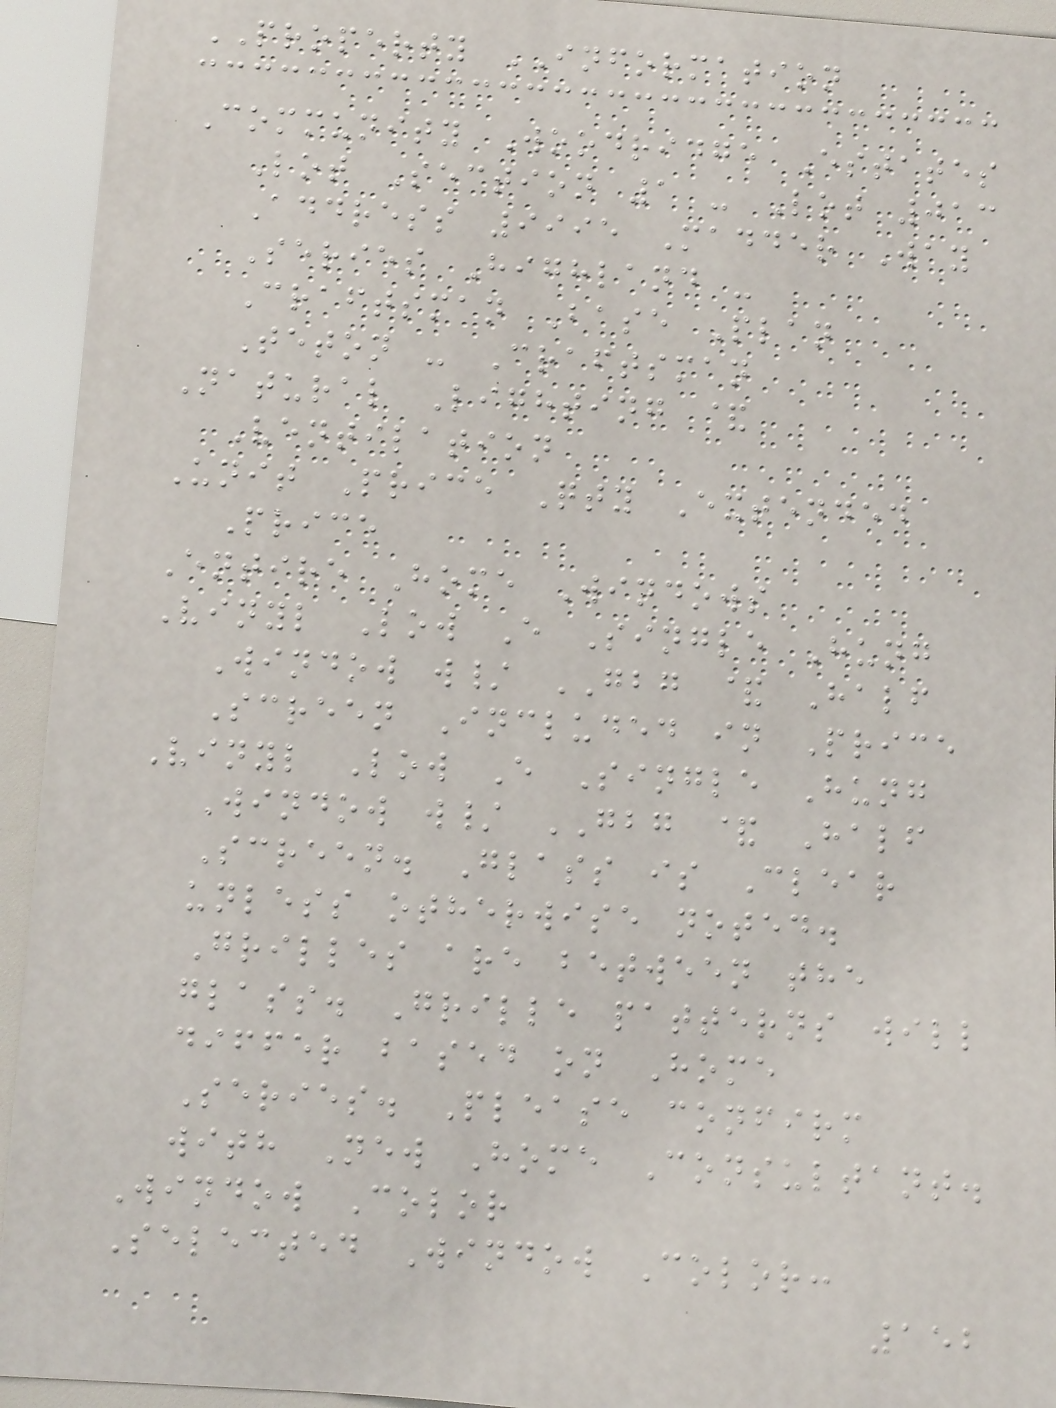PROPERTY INFORMATION
Community Woodridge Estates
Lot Section 1 - Lot 013
Address 9995 Madder Way
Series Highland -
Craftsman Base Plan
Teton - Craftsman
Natural Lighting &
Ventilation
Unit Price Qty Extended
Price
Entire Home Windows
Vinyl Low E Single Hung
Window w/ GBG & Half
Screen Included in Price
Vinyl Low E Single Hung
Window w/ GBG & Half
Screen. Glass is Clear
unless otherwise noted.
Grilles are between the
glass. Grille patterns will
differ based on Home
Series. Please confirm
with New Home Consultant.
Window Color
Selected Window Color:
152
